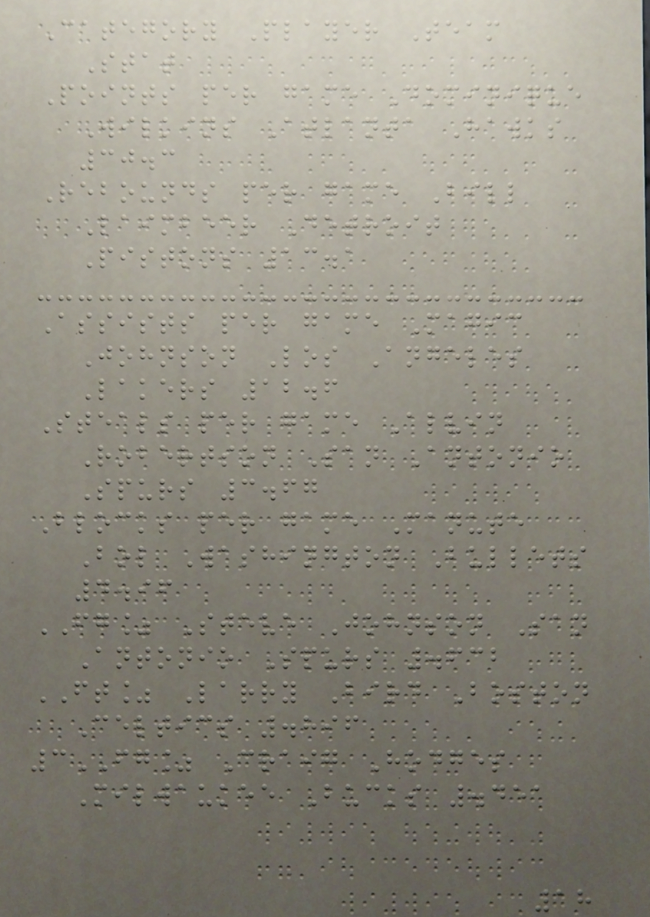Category Player Team
Stat
Points per game Dominique
Wilkins Atlanta Hawks
30.3
Rebounds per game Bill
Laimbeer Detroit
Pistons 13.1
Assists per game Magic
Johnson Los Angeles
Lakers 12.6
Steals per game Alvin
Robertson San Antonio
Spurs 3.67
Blocks per game Manute
Bol Washington Bullets
4.96
FG% Steve Johnson San
Antonio Spurs .632
FT% Larry Bird Boston
Celtics .896
3FG% Craig Hodges
Milwaukee Bucks .451
18
